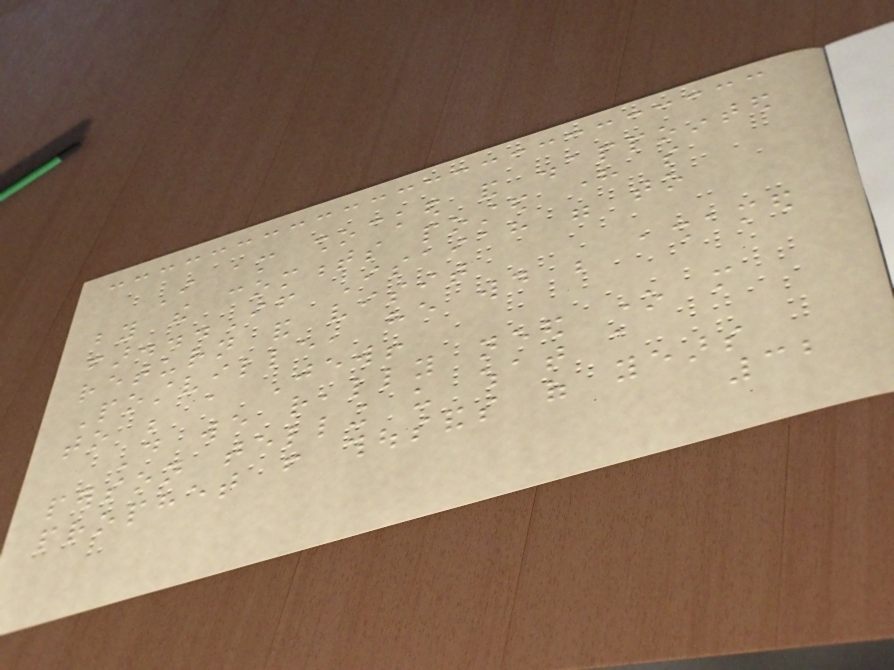I am shocked and disappointed
by the comments posted here so
far...If Isaiah were to
return and visit
Postville, he would be ashamed
to be a Jew!
Do we really need one more
person telling us what a
prophet from thousands of years
32
